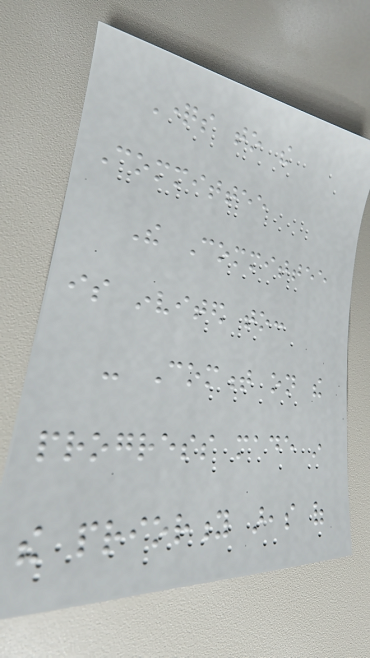Questions to the
Committee
The Committee
is invited to:
- Comment on the
progress made in
the priority areas of
